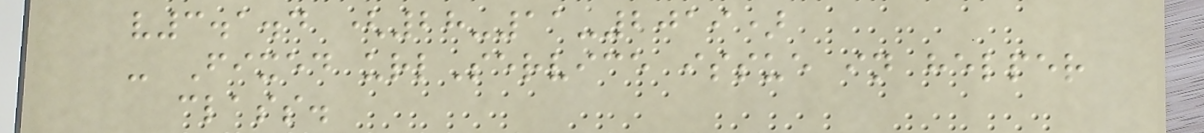v3.1.4 (28-11-2019)
- Fixed urlService issue in helper
class.
